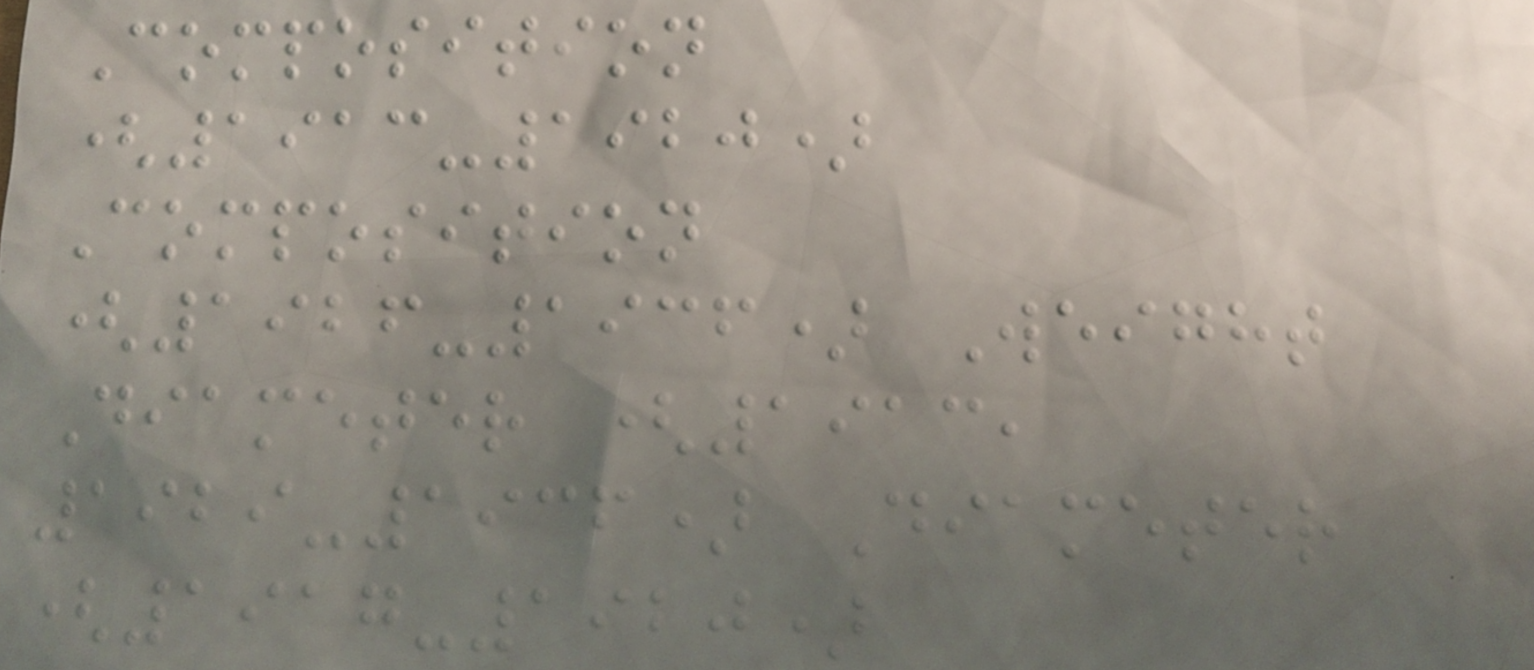Composition
(1913-1920)
Composition
(1926-1936) Weight
Diameter (1913,
1929-1936) Diameter
(1917-1920)
